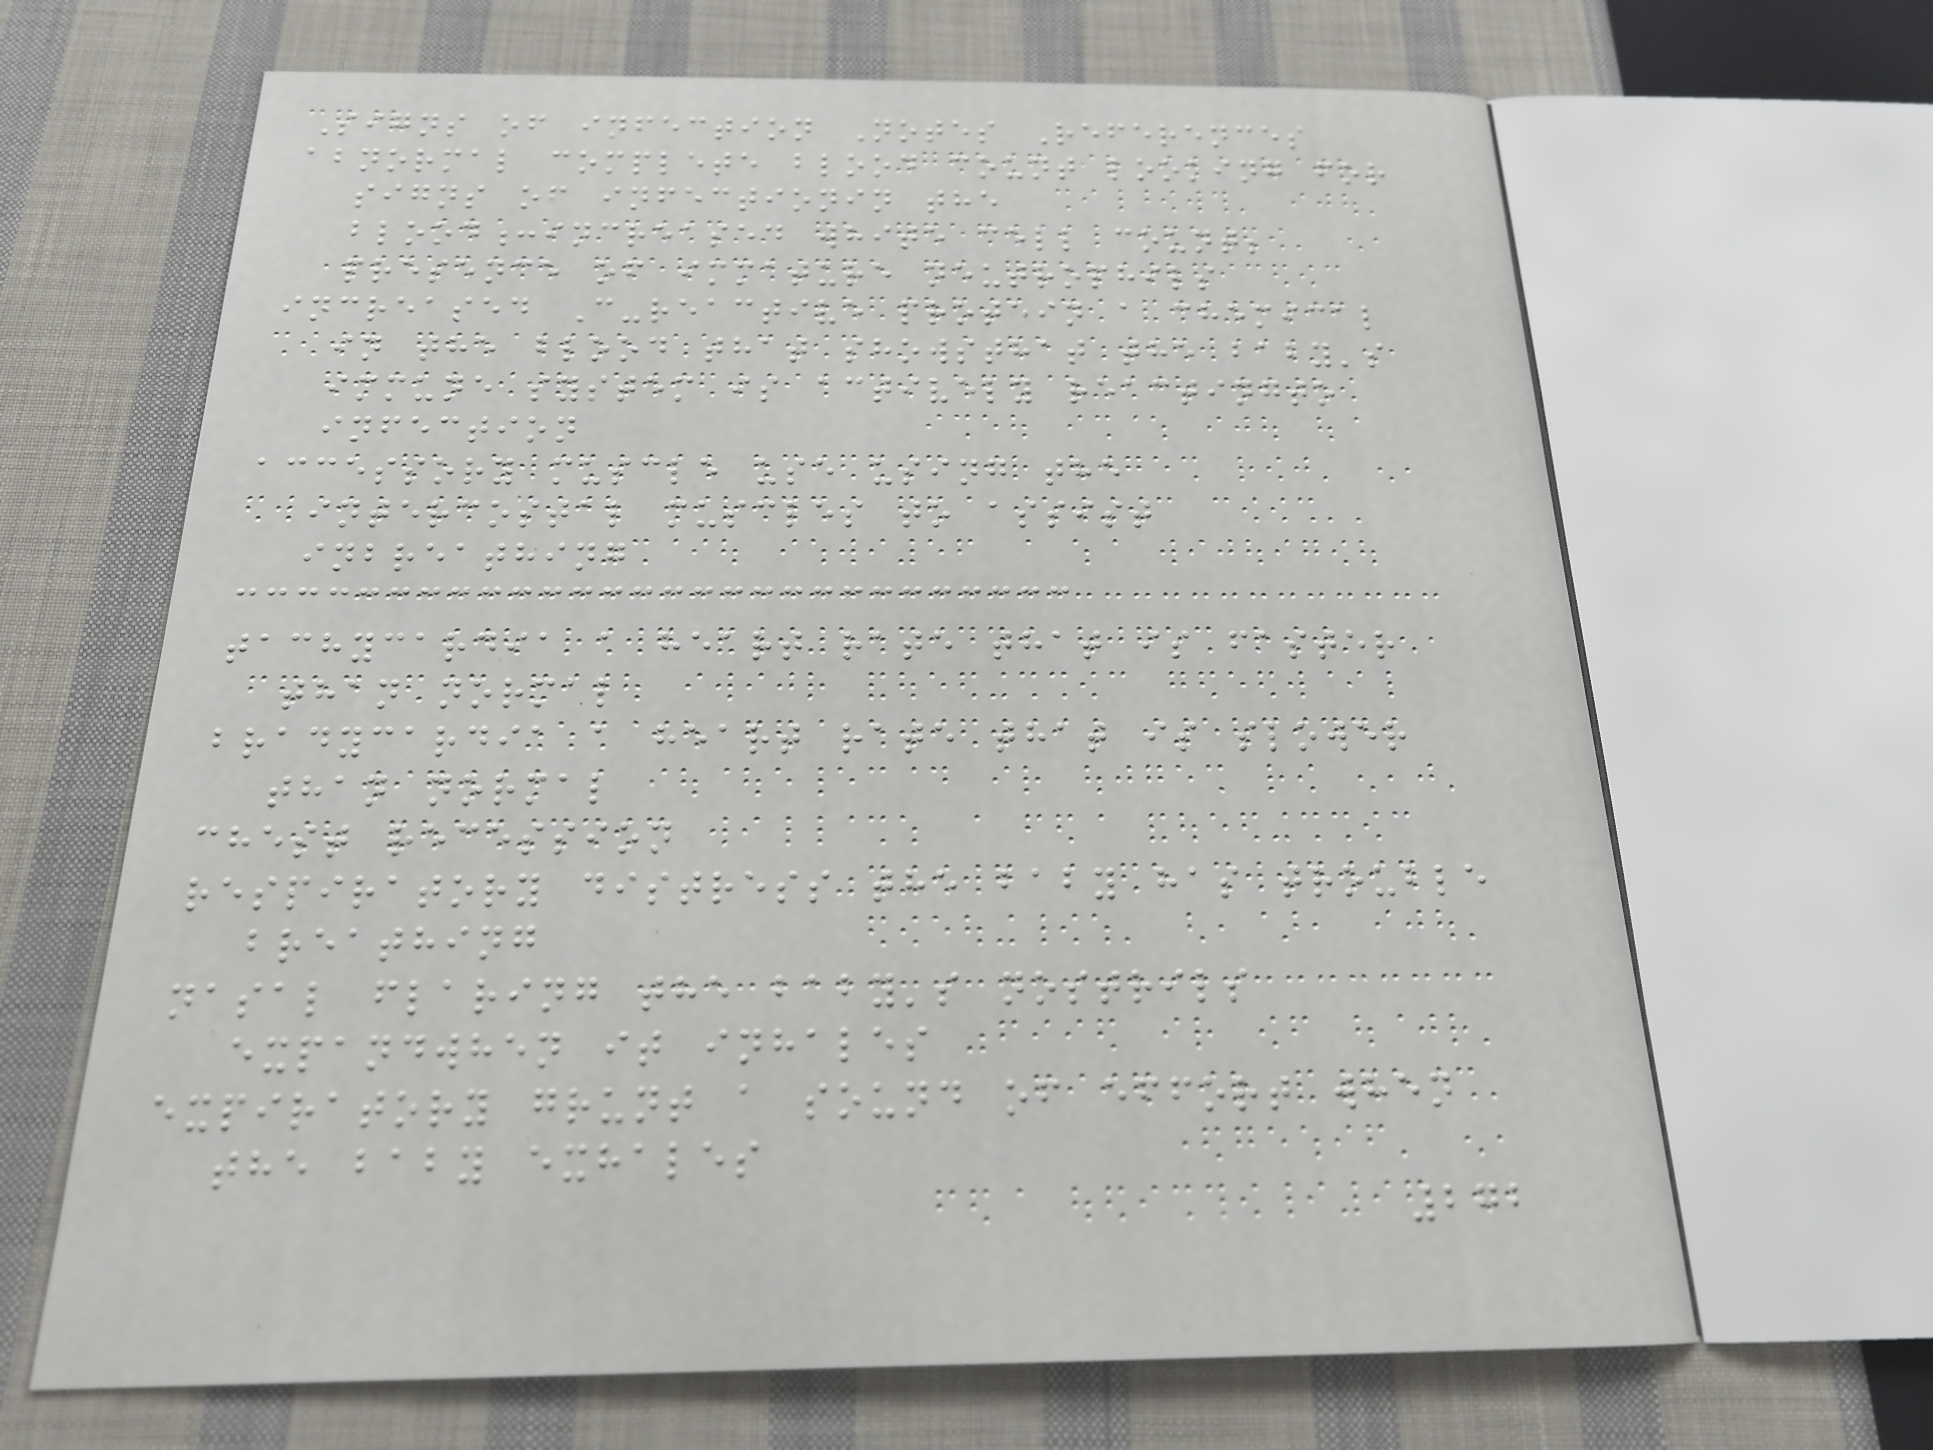Signs of infection Notes References
abnormal complete blood count looking for
signs of infectionin the
blood:increased white cell count;
presence of immature neutrophils
increased C-reactive protein a chemical
in the blood that showsthat the baby's
immune system is actively reactingto
infection
accessory muscle use using the
intercostal muscles to assist
inbreathing
tachycardia a heart rate that is faster
than normal
bradycardia a heart rate that is slower
than normal
chest recession
respiratory distress the baby has trouble
breathing
nasal flaring the baby's nostrils
expandwhen it inhales
expiratory grunt a sound of effort when
the baby exhales
272
